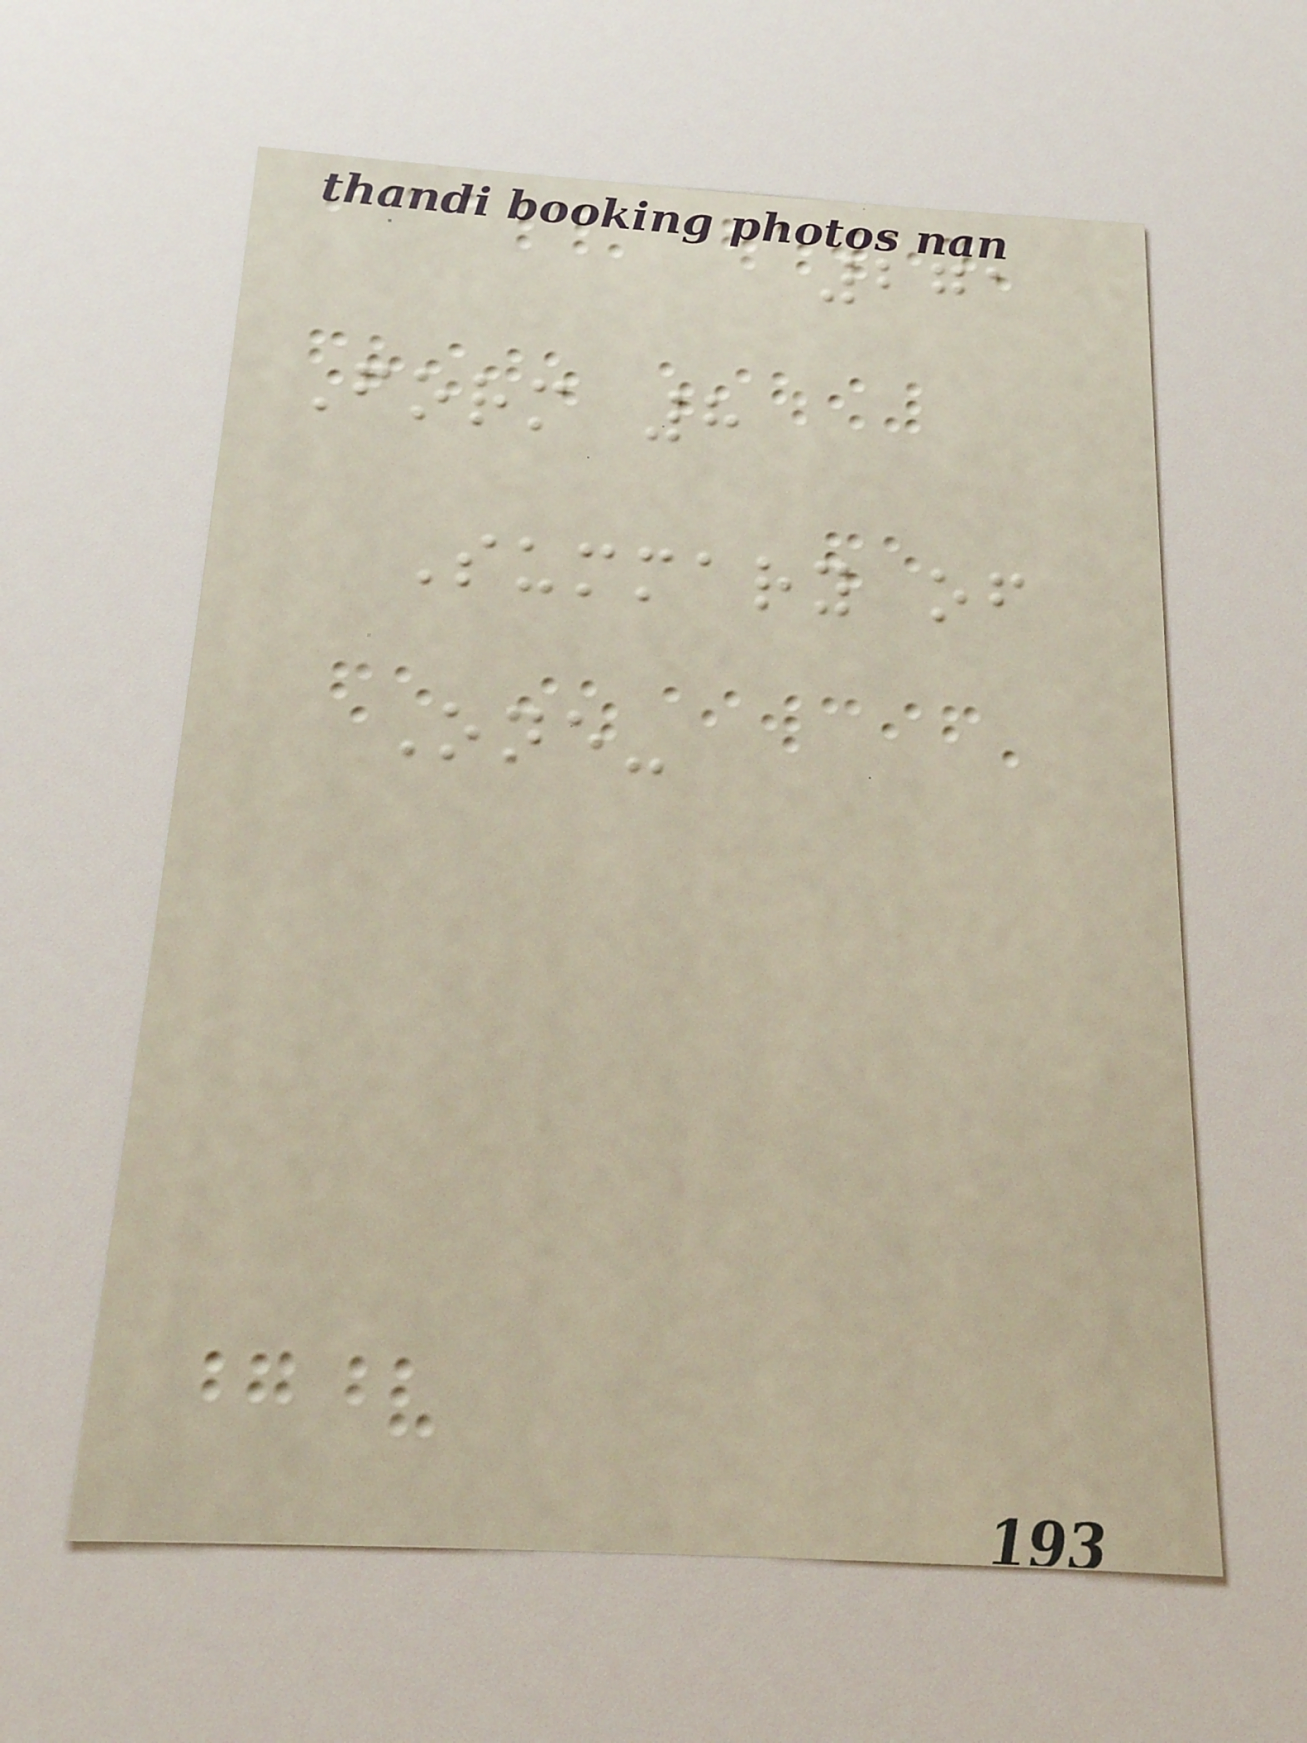271
Form 8
Summary of
One-
